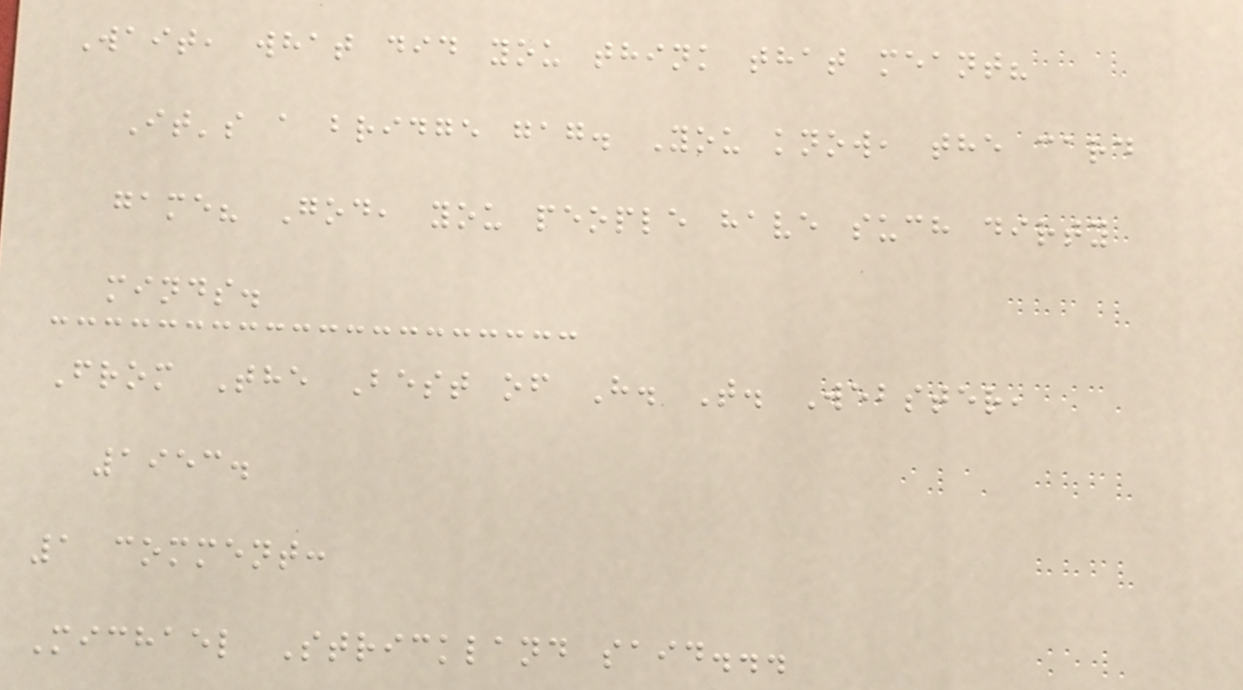Wait, what did you think that meant?
It's a bridge gag. You know, the card
game? God, you people have such dirty
minds.
From The Best of H. T. Webster,
1953.
1 comment:
Michael Strickland said...
